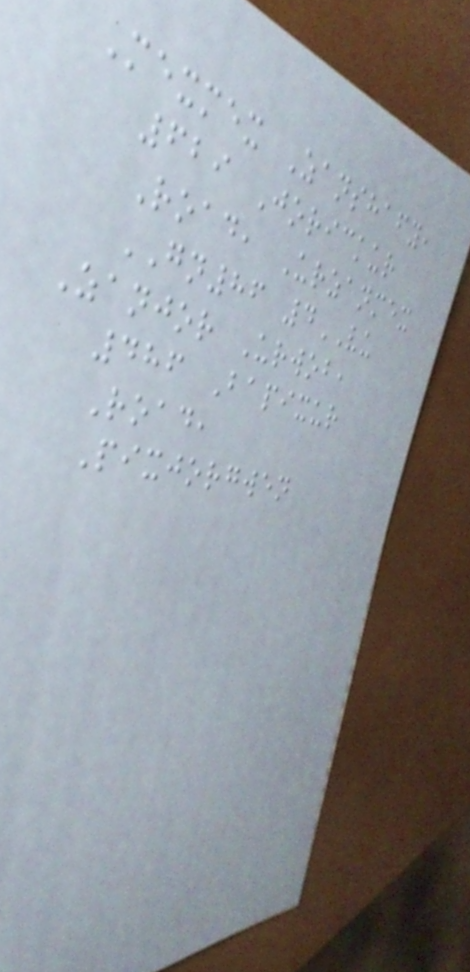Mexmex Zanshafy,
629 Jorickur
Road, Urzanmex
GN86 4VU
Zanjor Urwob,
486 Bapixur
Road,
Pixjorgwen
